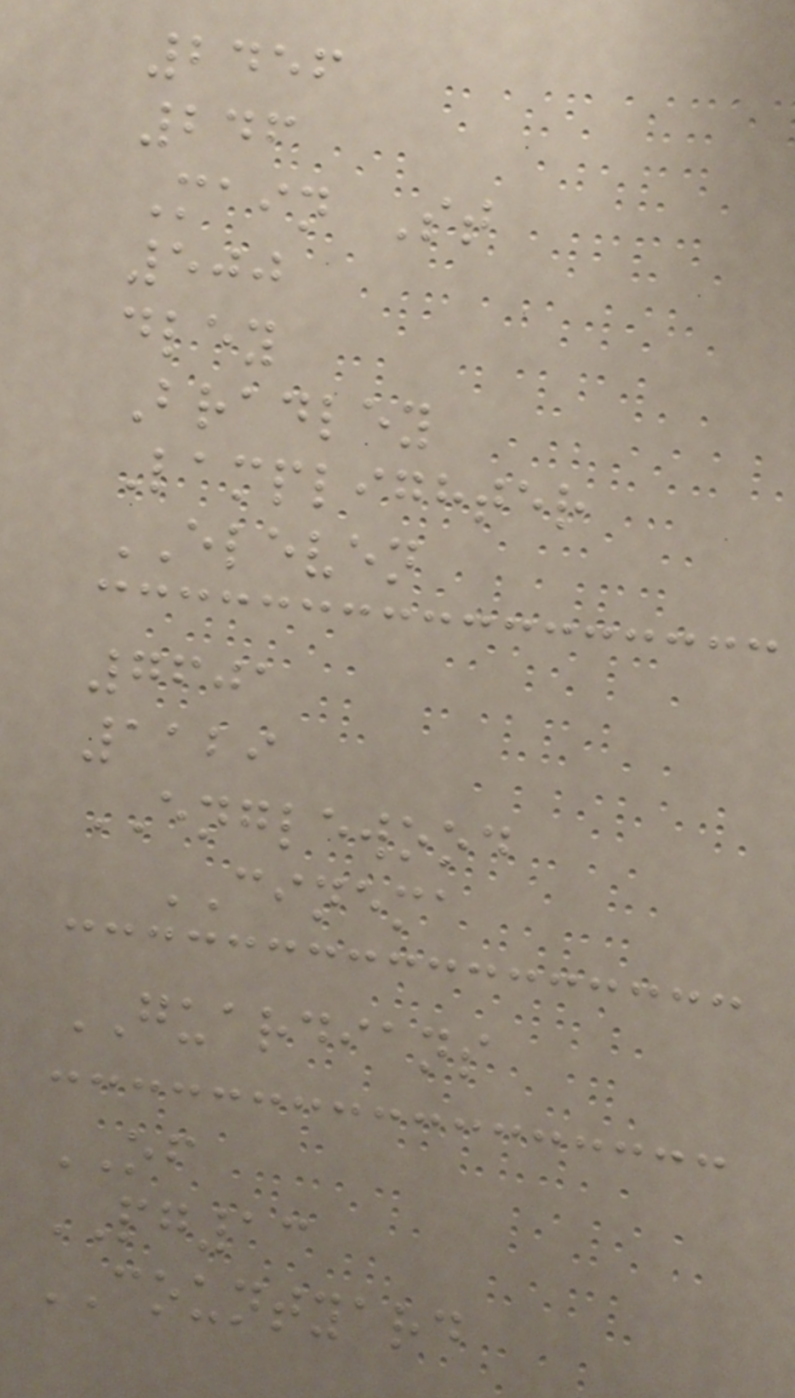2456
246
Main St
500
dley
Bradley
Lamplighter
ELEVEN
7601
1129
ENGLEWOOD
CINEMA
GUARDIANS
OF
PG13
COUNTYARD
